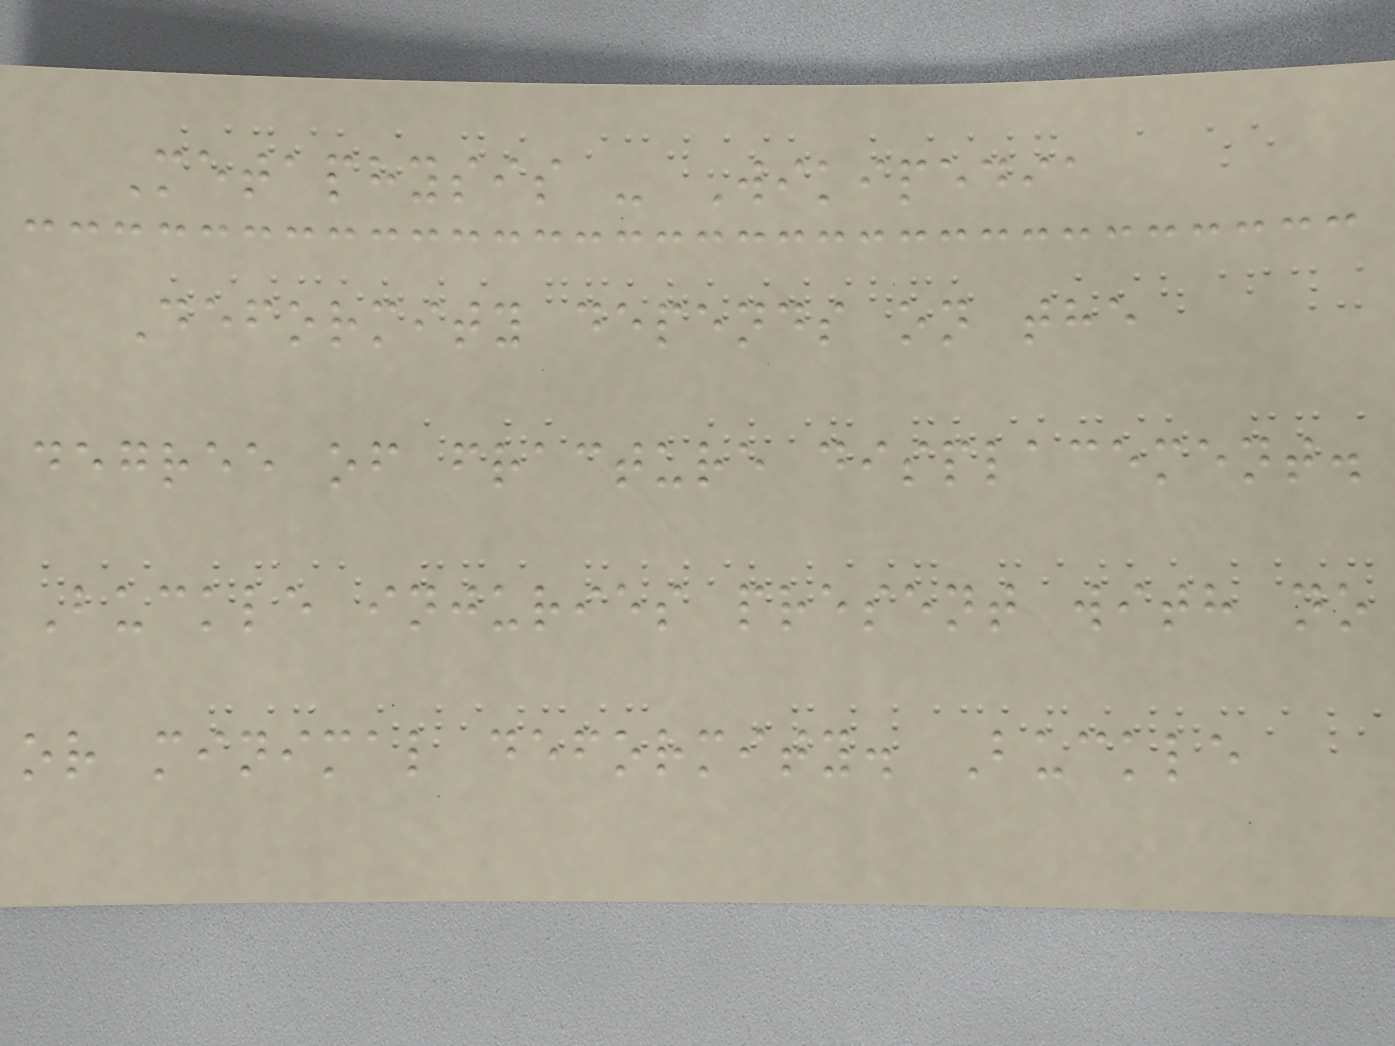Metaphysis - Wikipedia
Deformity depends on the
degree of fracture displacement.
Buckle injuries present with no
or minimal deformity. Buckle
